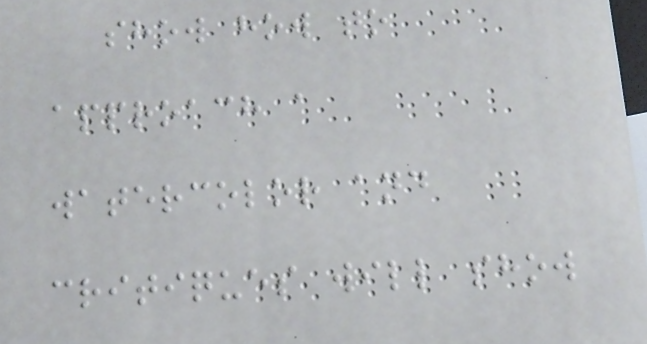show how to
approach a
watercolor and
critiques will show
